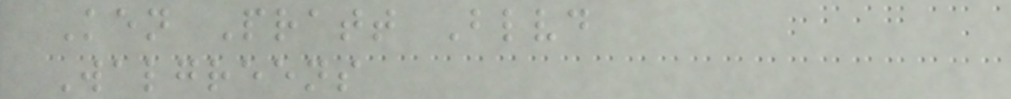Ken Pratt Blvd
Walgreens
